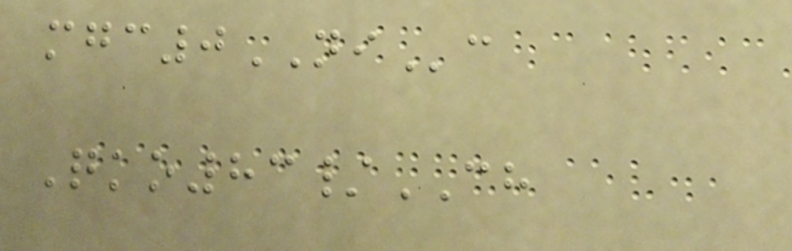mgc0NIc
Qko83/CH
